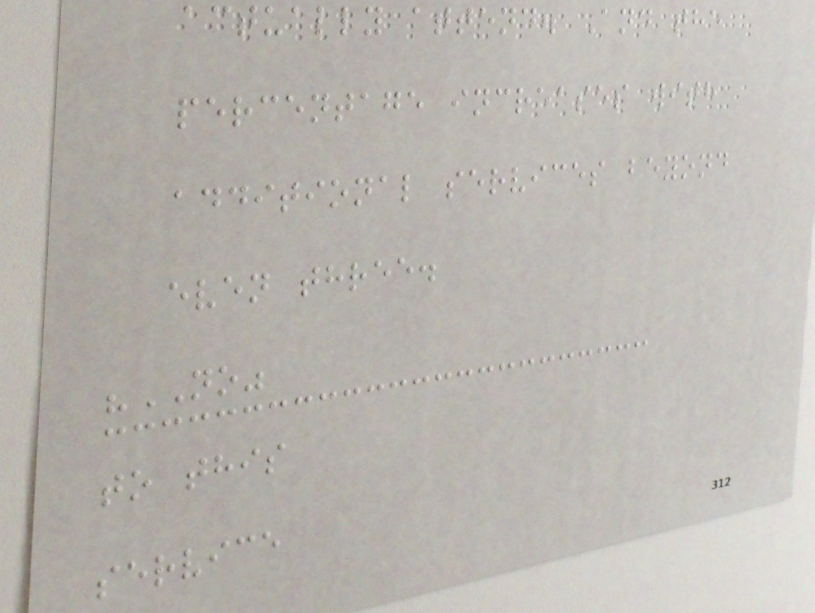actually attend. And the
percentage increases with
additional services beyond
even three.
"NO"
to this
service
